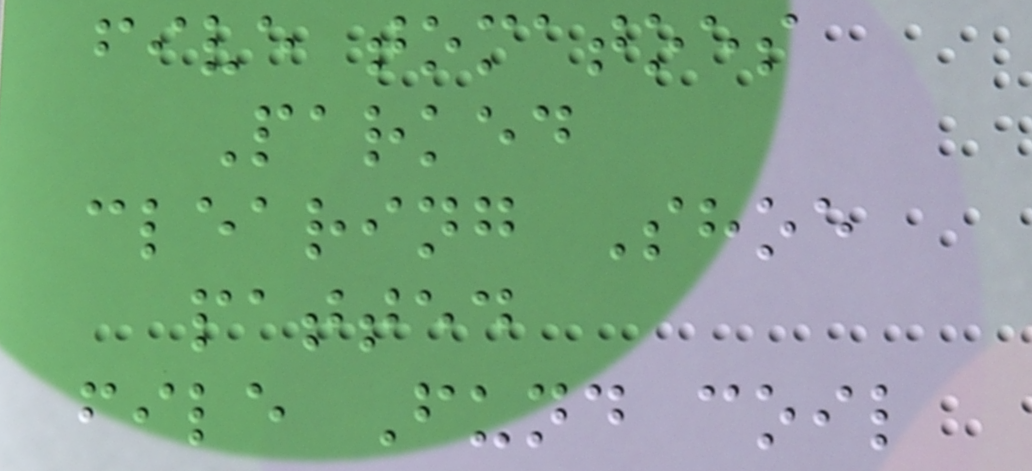five tomatoes
Parked
clearing Shoe
patted
file Fund coil
